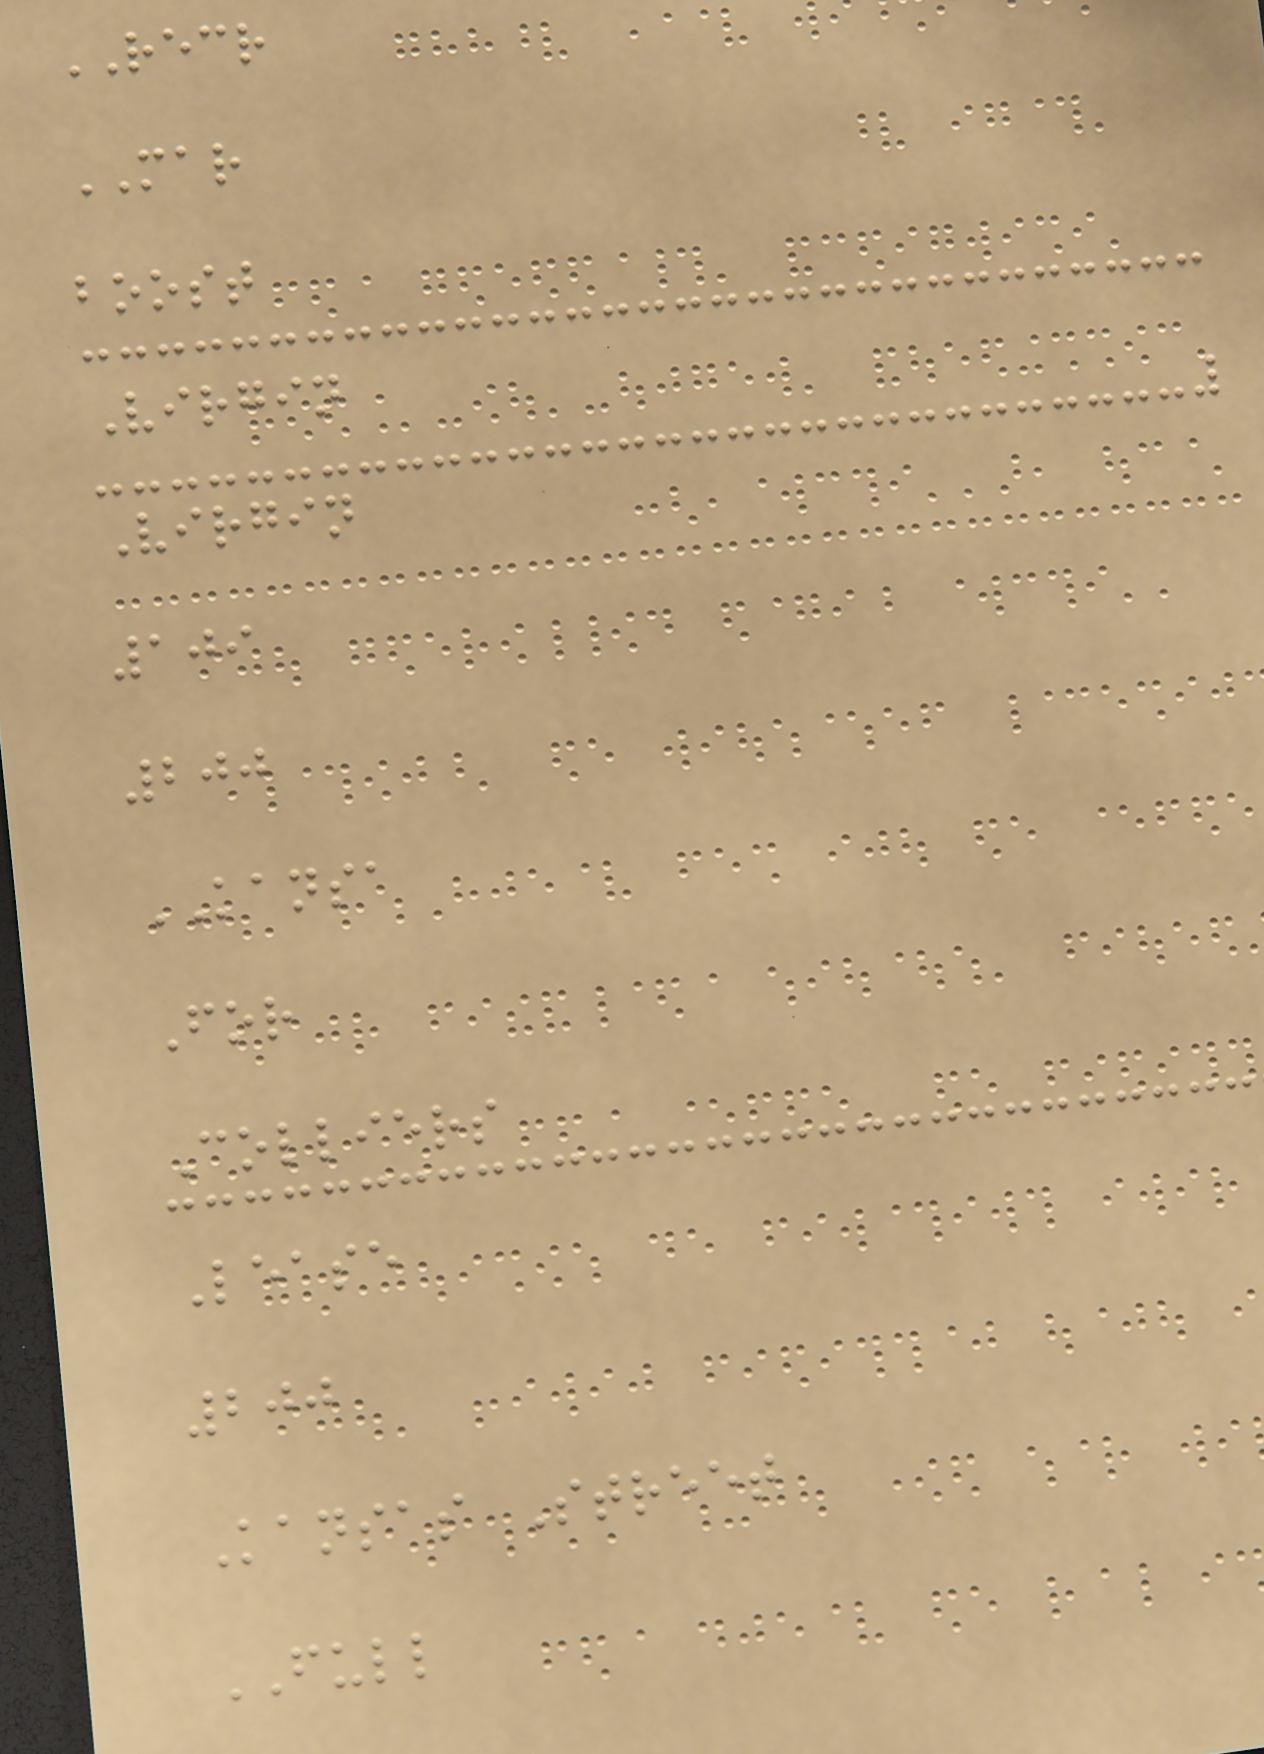RECR
MAR
boost
Virgin
Virgin
109
200
KANSA
For
Colliers
Lease
200
Kansas Street
FULL
